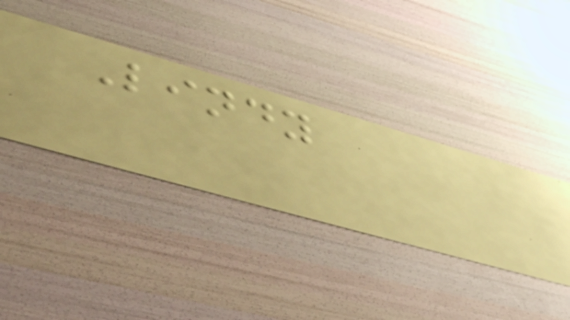Lindy
